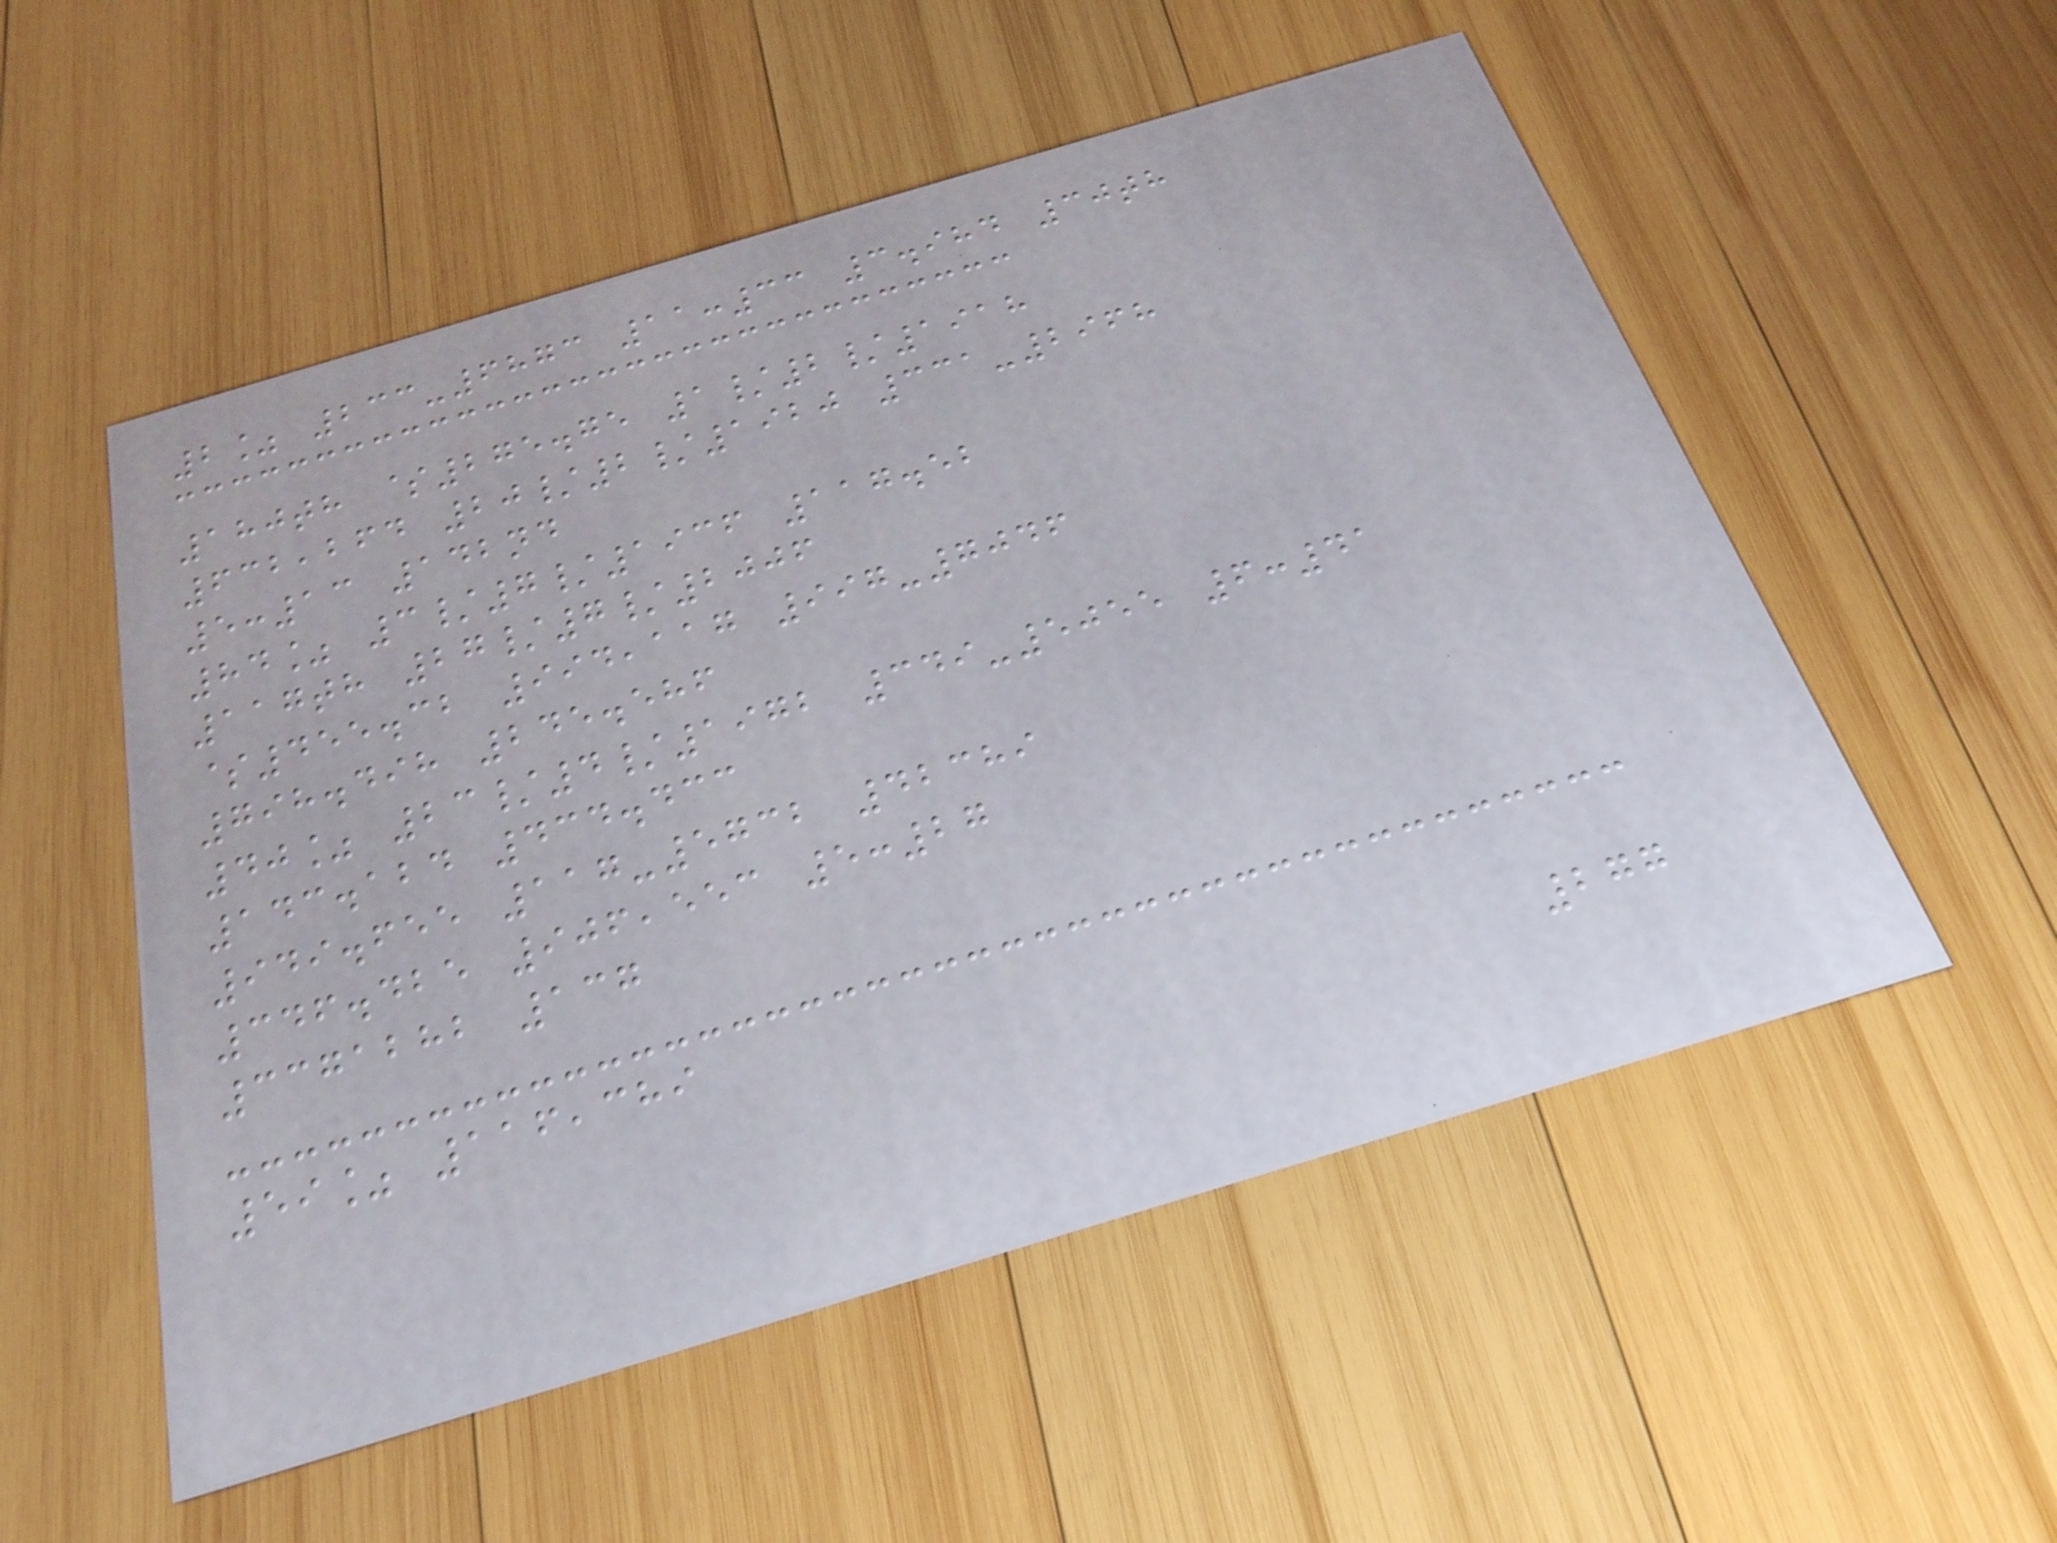2% 233-6873 11:33 3.984 30th
180th $275.75 1/2/1918
632,264 20/2/1920 331-2968
5:13 142nd
84% 3/7/1936 117.52
117th 27/7/2006
$455.32 994,117 997-7046
798.498 245.586
40% 23/4/1972 349-5055 6:41
143.124 434.433
949.655 117-5732 42389
346.425 906,553 5:27
3371282 137
59% 116,389
277
